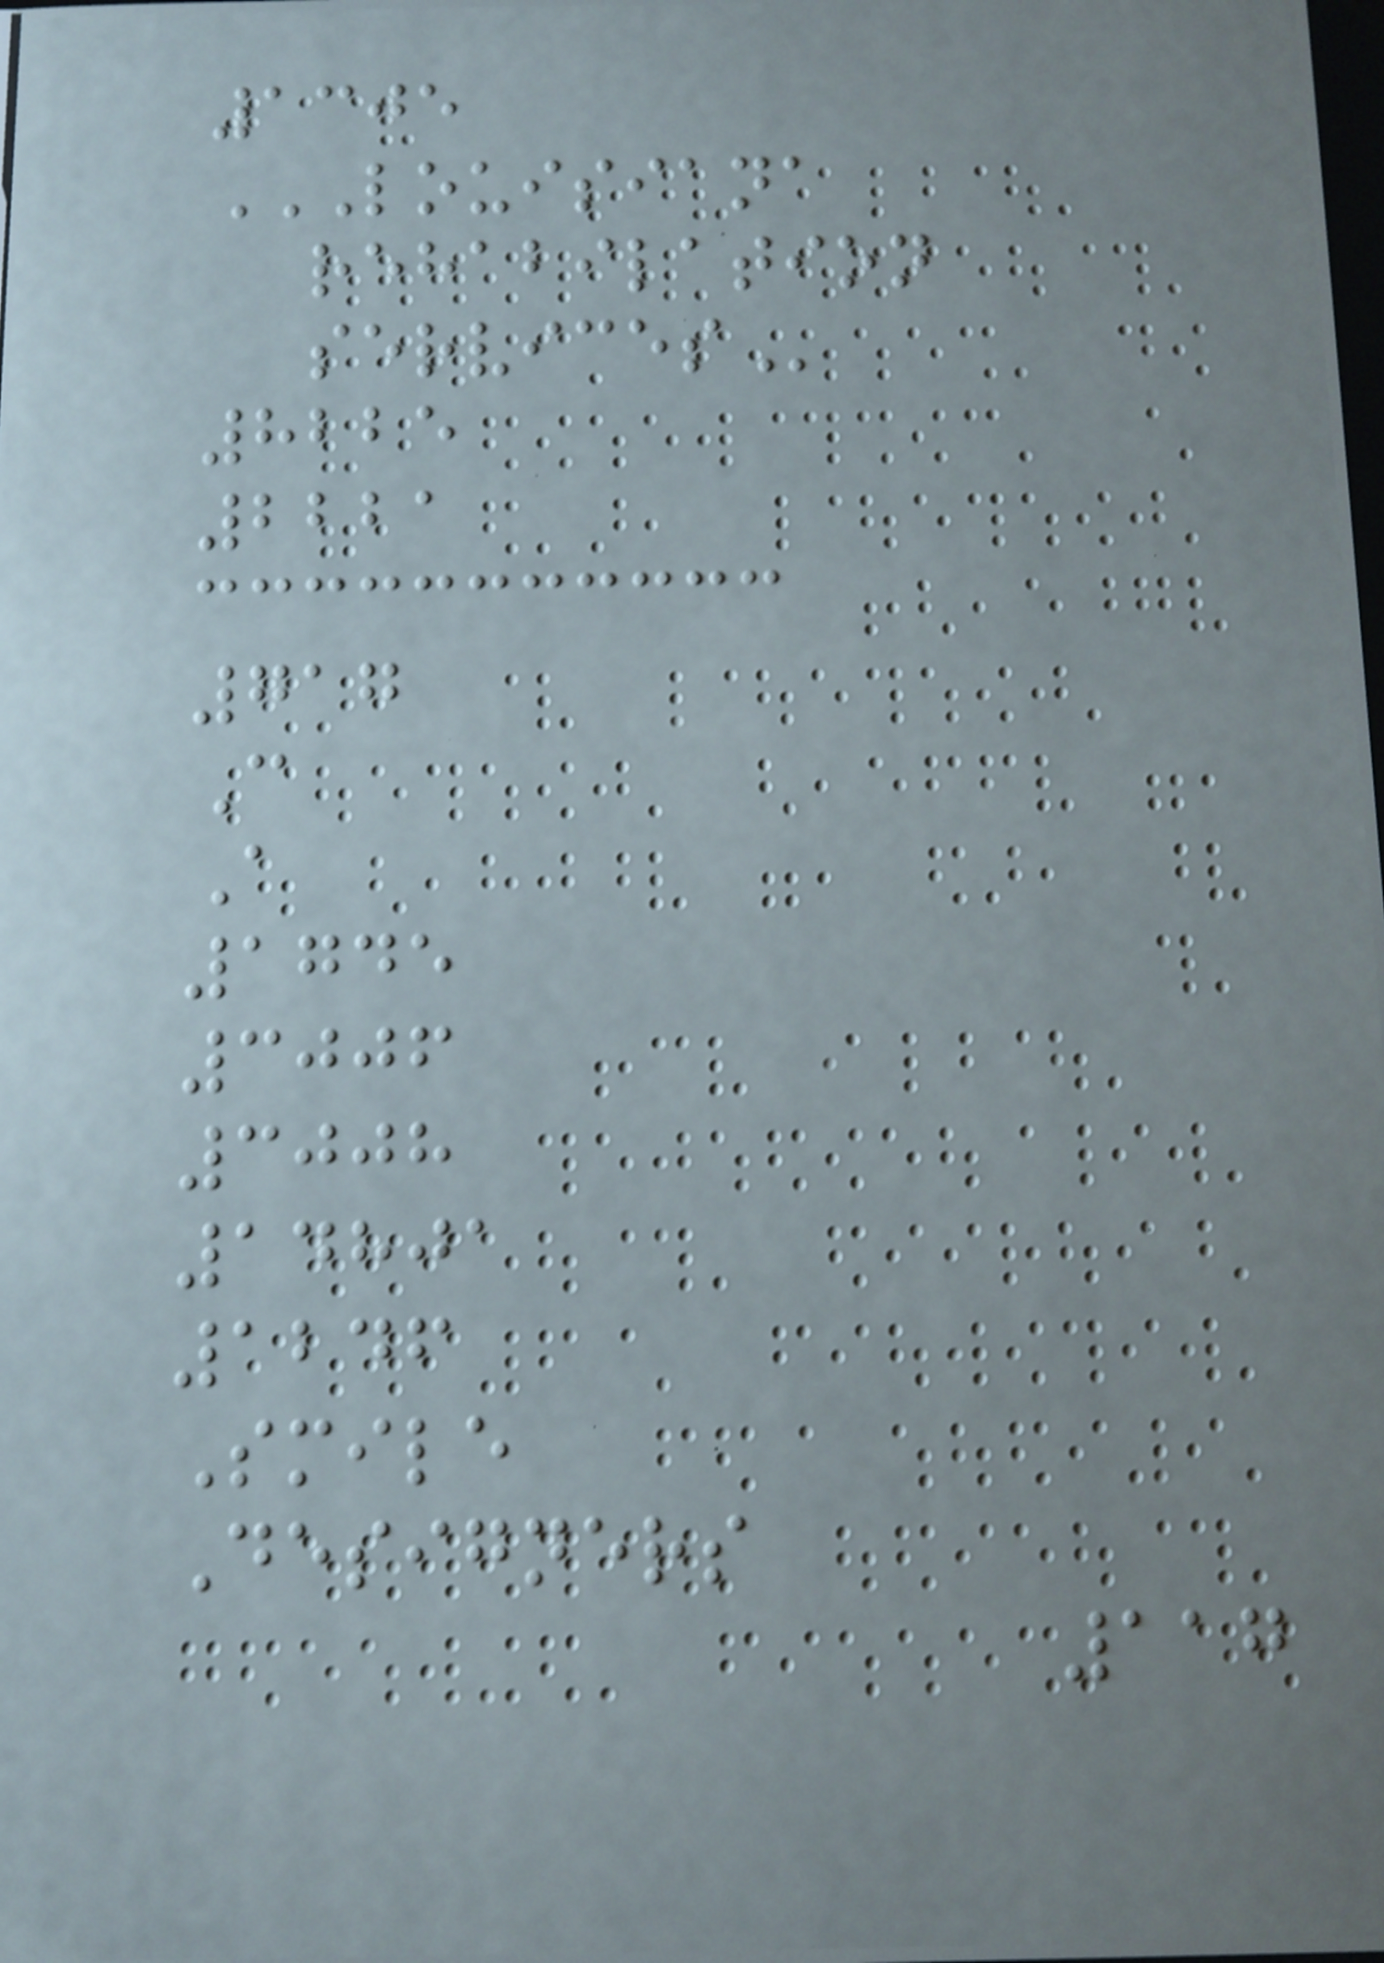1305
LOUISIANA
REHABILATION
SERVICES
8225
2221
717
C
A
1745
3006
3008
14801
1246
Smile
Designers
117
